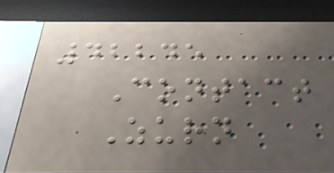42245
Contact
Zurn
